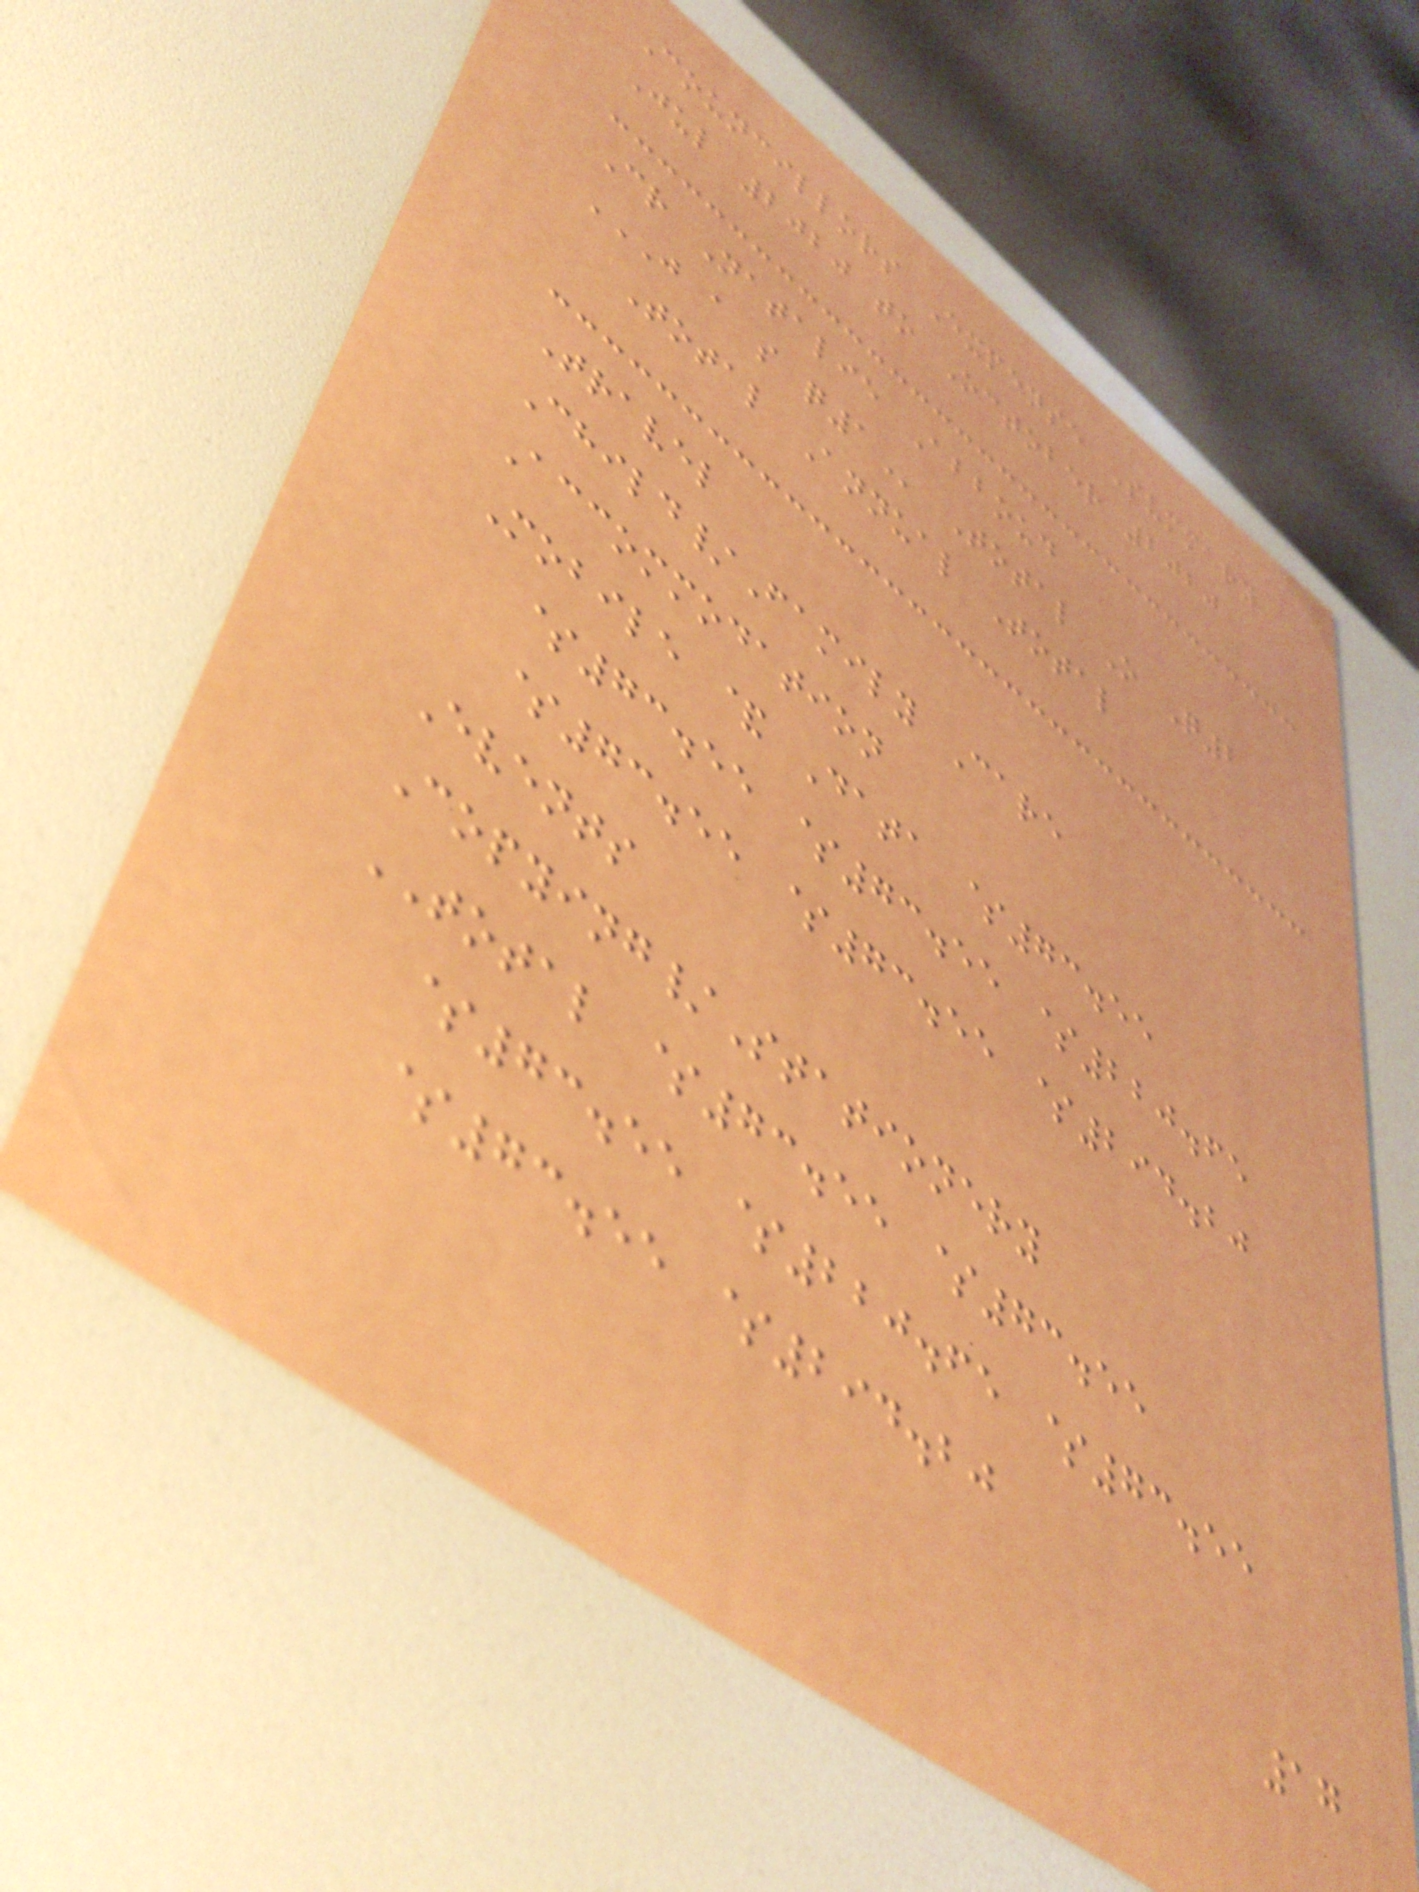Councillors Expense Summary
Jul 2020 to October 2020
Cr Natalie Abboud
J A S Q1 Total O Q2
Total Annual Total
Travel
Child/Family Care
Accommodation
Mobile & Data $73.55
$73.55 $73.55 $220.65
$73.55 $73.55 $294.20
Events
Copying/Stationery
TOTAL $73.55 $73.55
$73.55 $220.65 $73.55
$73.55 $294.20
17
